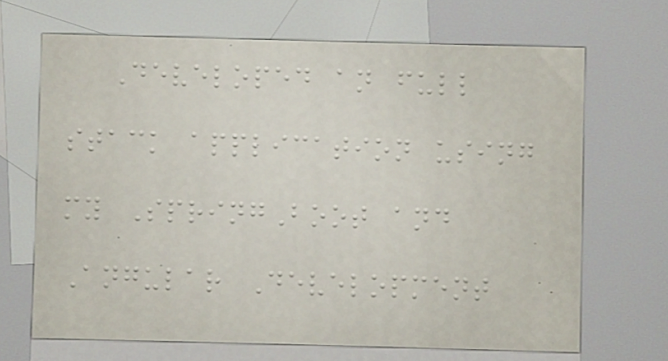Developed an full
stack application using
my SpringBoot and
Angular Development
